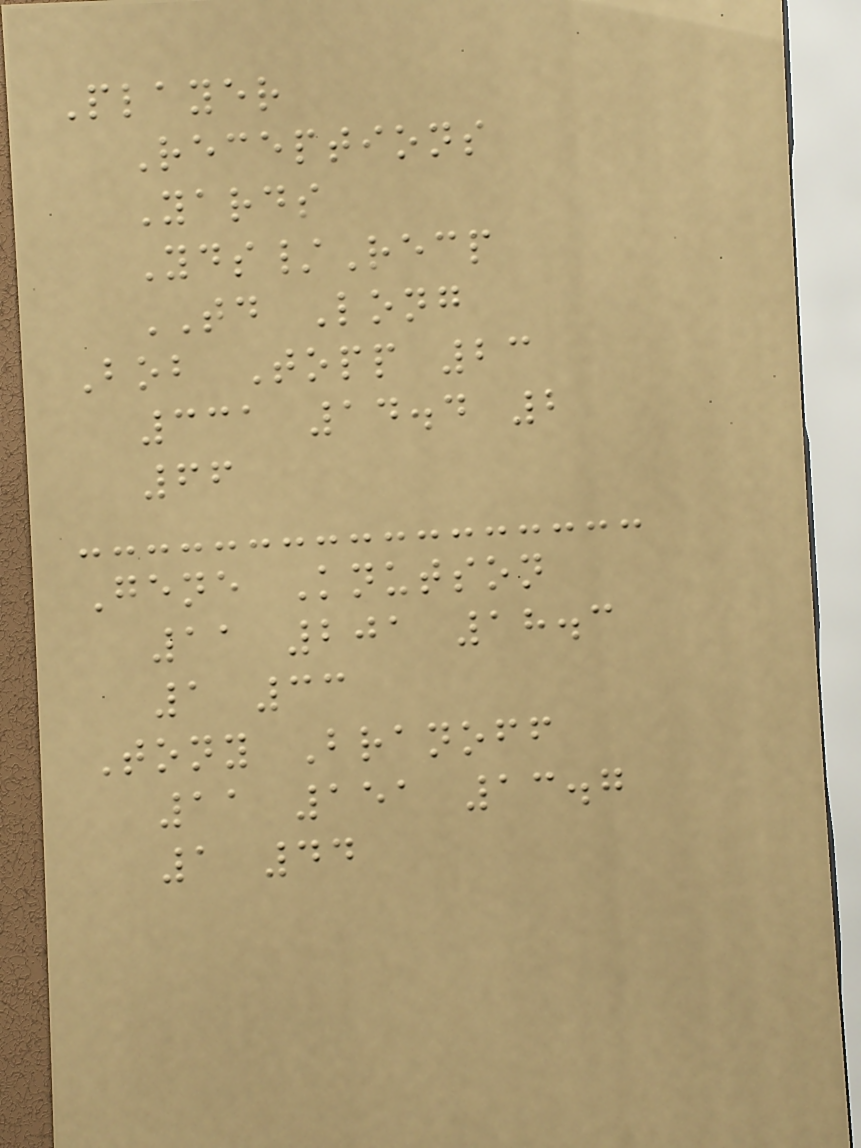Player
Receptions
Yards
Yds/Recp
TD Long
Bob Topp 23
331 14.4 2
66
Gene Knutson
11 201 18.3
1 33
Tony Branoff
11 151 13.7
1 44
